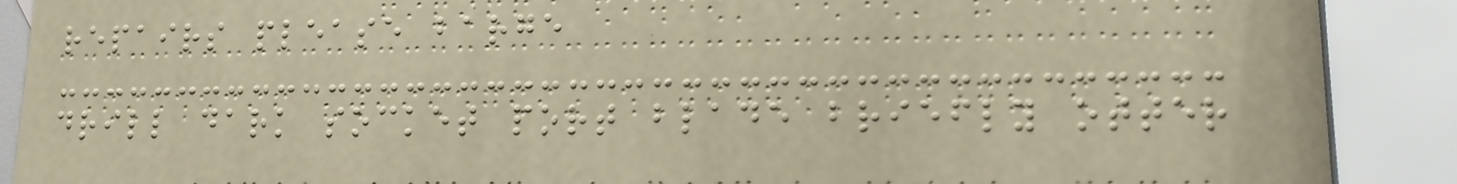repairs please barge
drill dark socket port blade briefly otter
